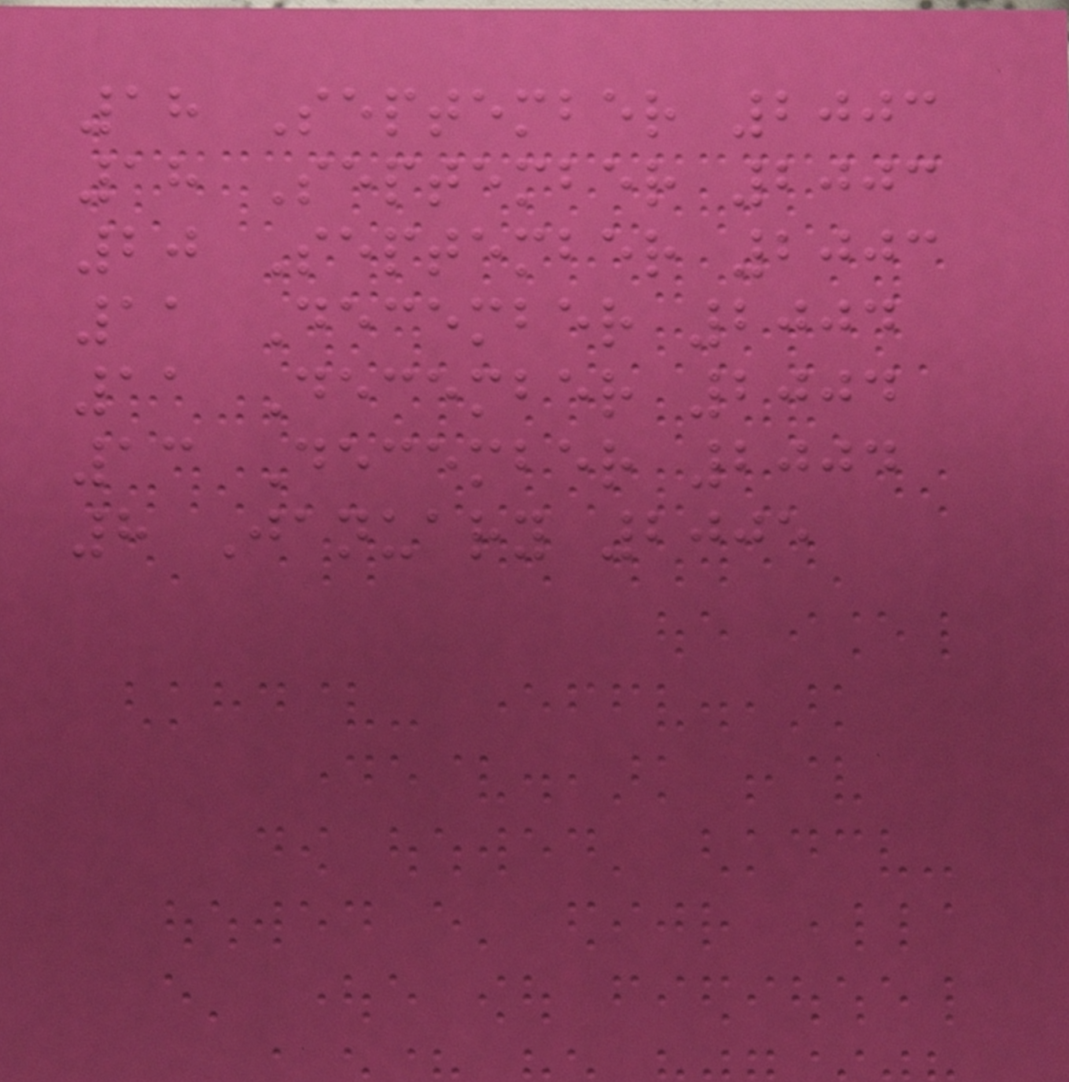18 September 2003
18 September 2003
20 September 2003
11 December 2004
11 December 2004
13 December 2004
8 January 2005
